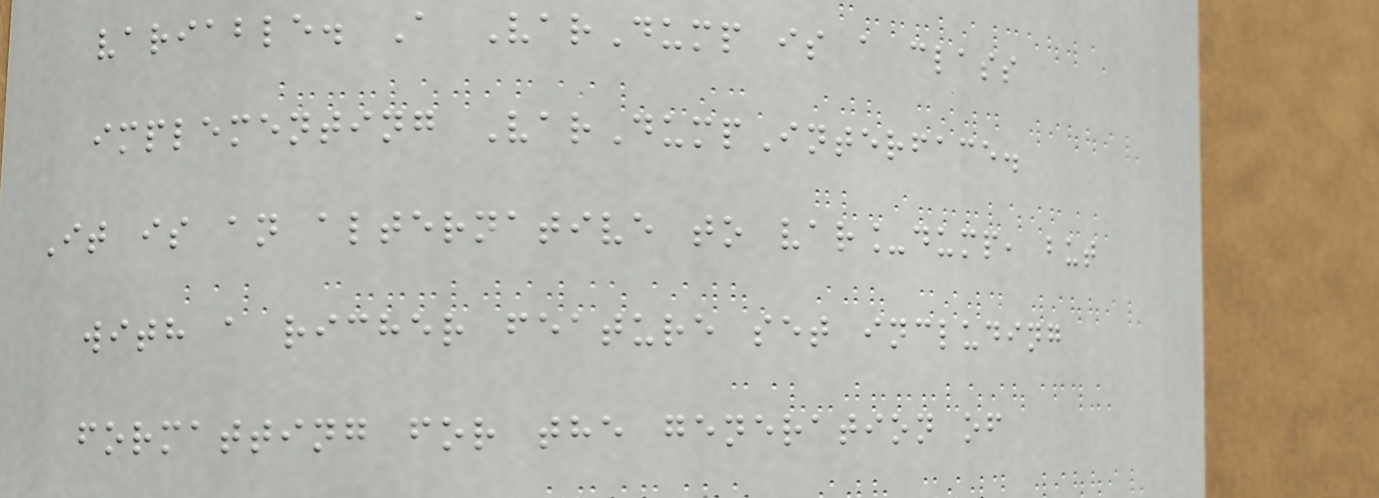variable. A VarDump is a class
implementing VarDumpInterface.
It is an alternative to var_dump, but
with a richer feature set including
formatting for the generation of
